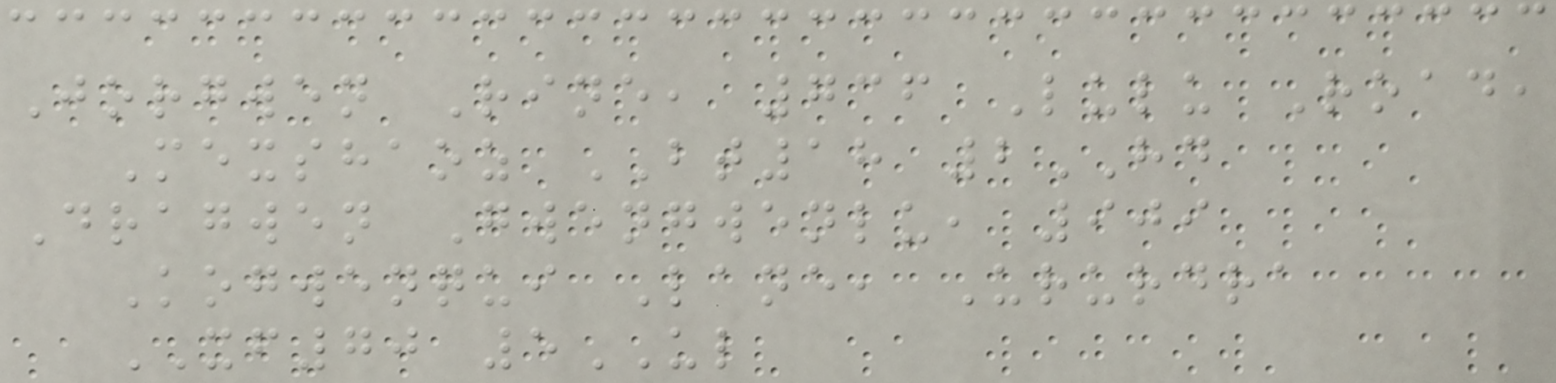Jorgwen Rine, 736 Lulu Road,
Mexshaoz BT18 2HD
Dragwen Gwengwenlu, 909
Kogwenqui Lane, Ururdra
XF70 5UL
